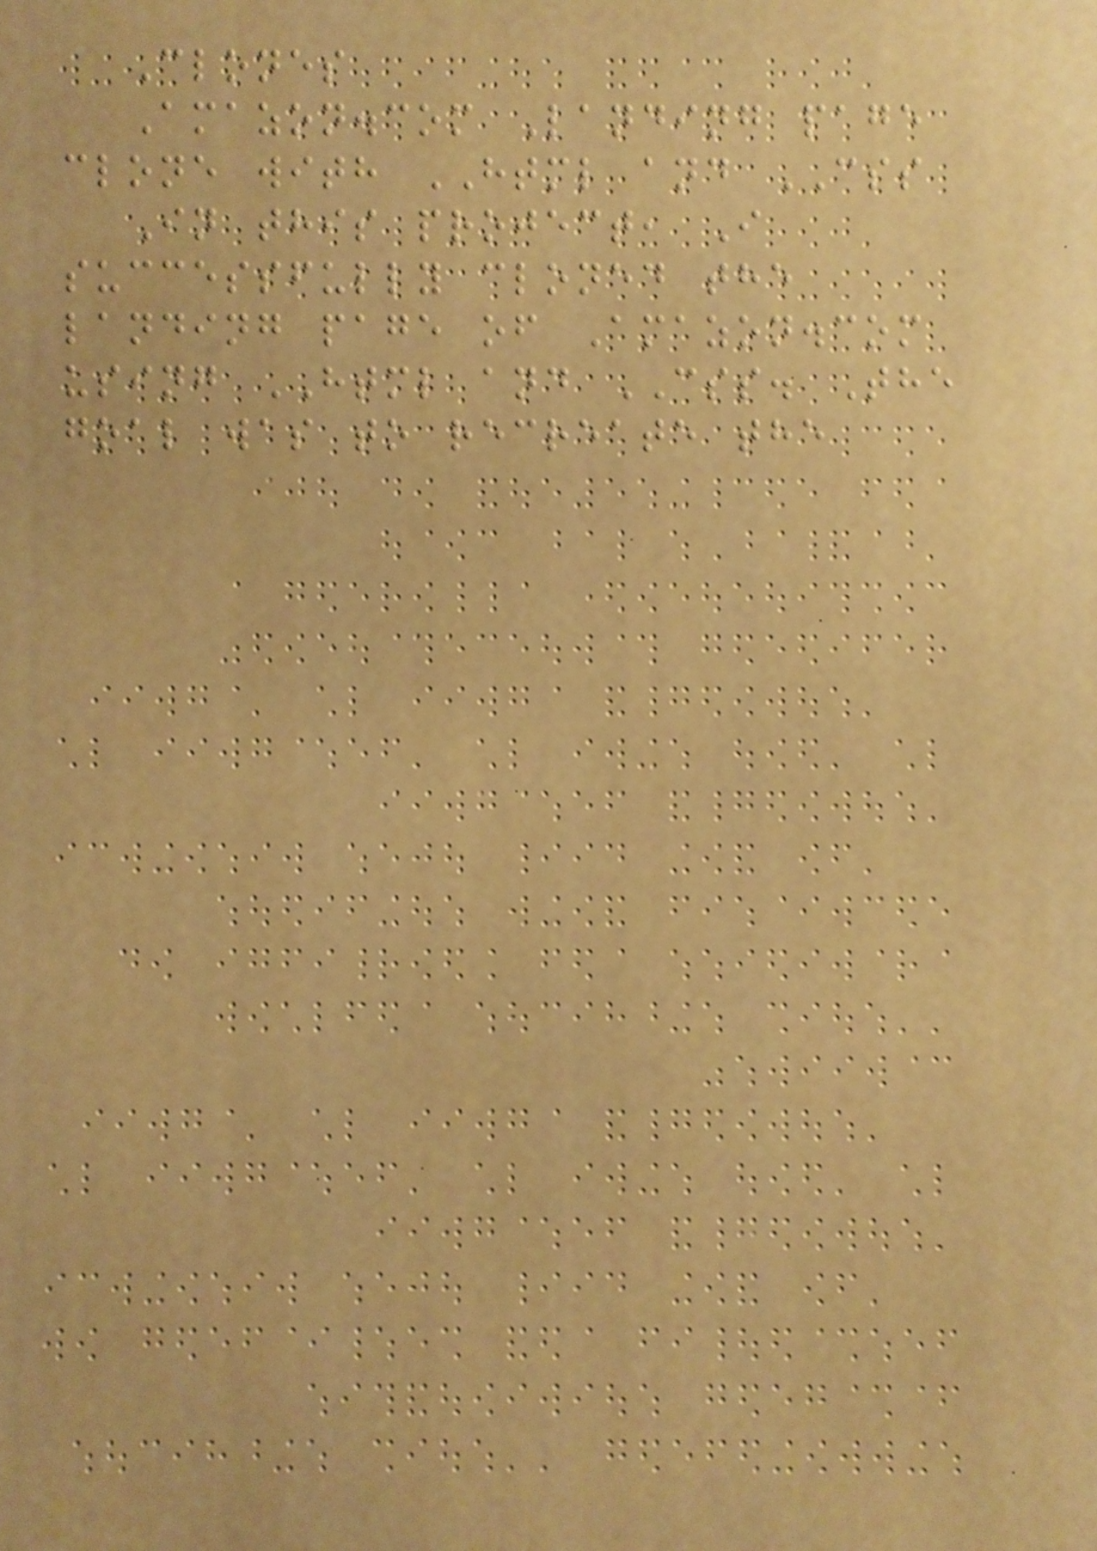Clones
Amazon.com Landing page
clone with HTML and CSS
In this project, I
successfully cloned the
landing page of Amazon.com
using HTML and CSS. The
goal was to recreate the
